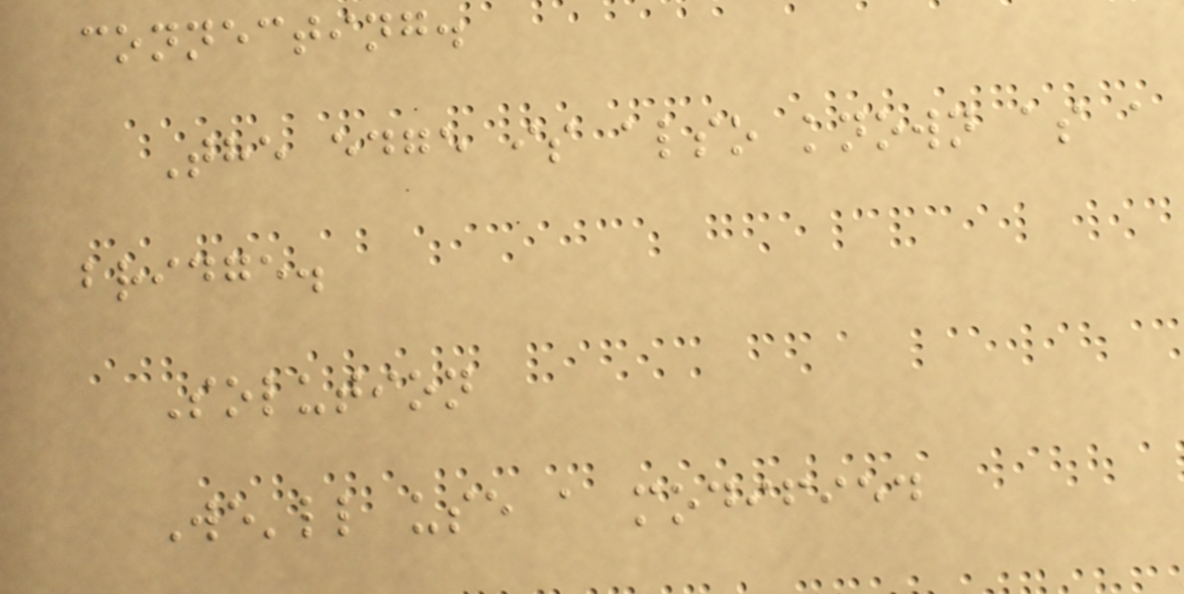connecting.
The edge is also known as a
bridge.
Solution
We'll use a modified
